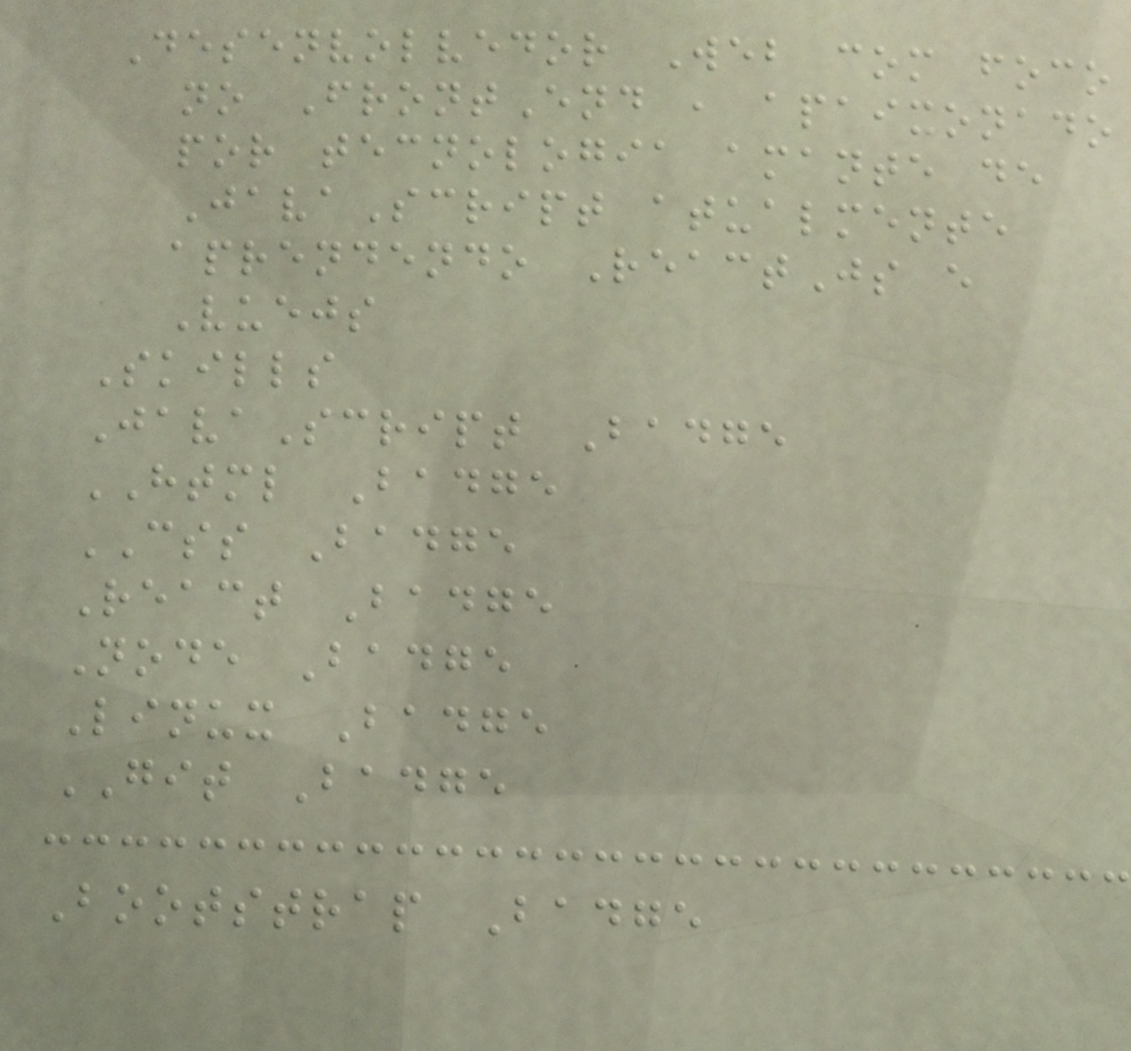Desenvolvedor Web com foco
no FrontEnd , apaixonado
por tecnologia amante de
JavaScript atualmente
aprendendo ReactJs e
Vuejs
Skills
JavaScript Badge
HTML Badge
CSS Badge
React Badge
Node Badge
Linux Badge
GIT Badge
Bootstrap Badge
